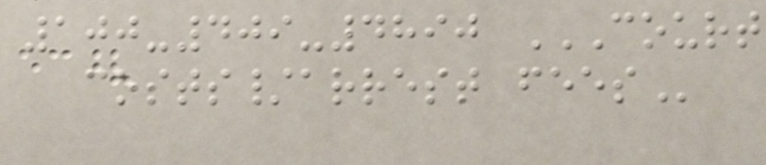100-409-4890 COURT
COSTS/ARREST FEES
